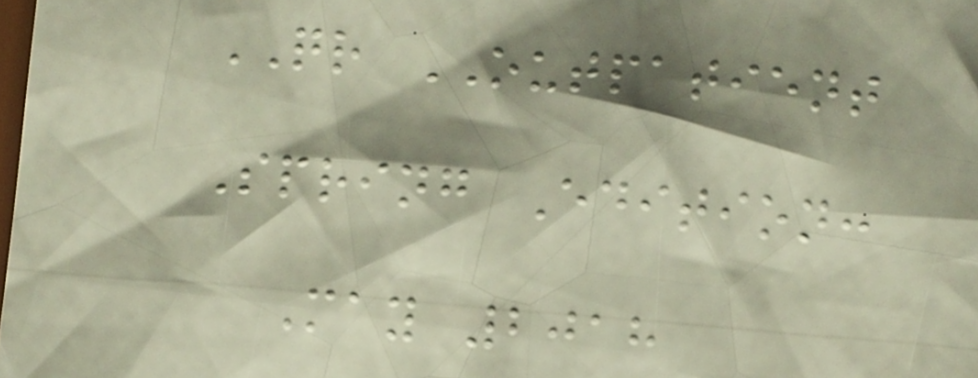QR OUTPATIENT
Spring Edition:
May 2018
